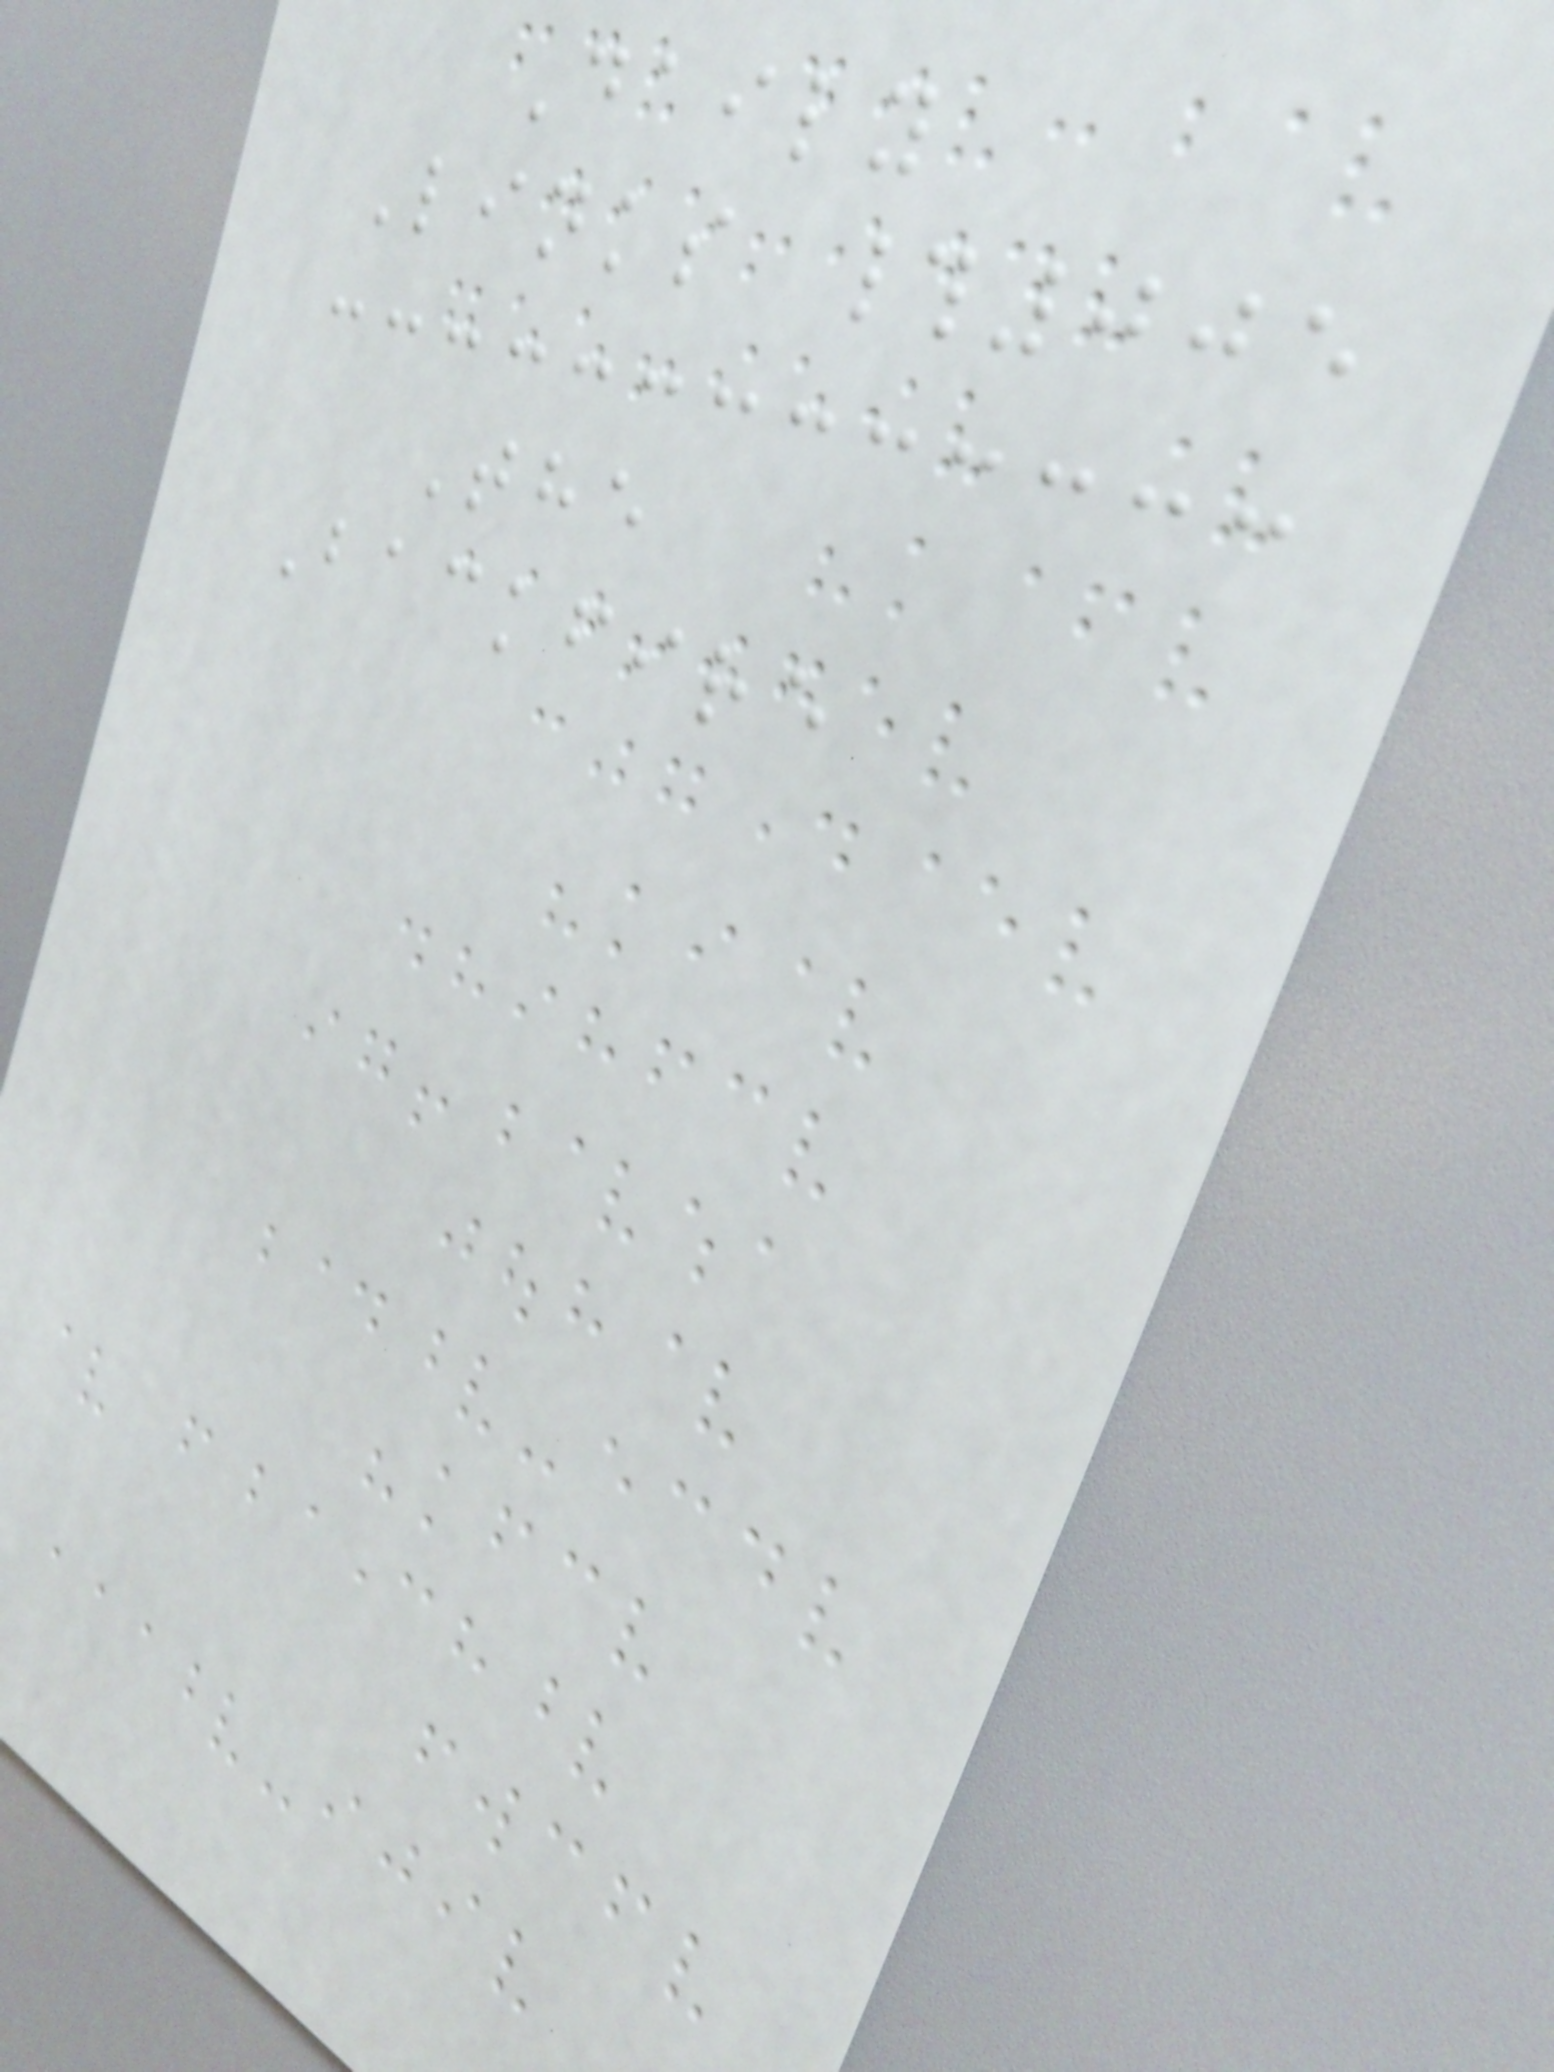Daily
Links #005
The
Backfire
